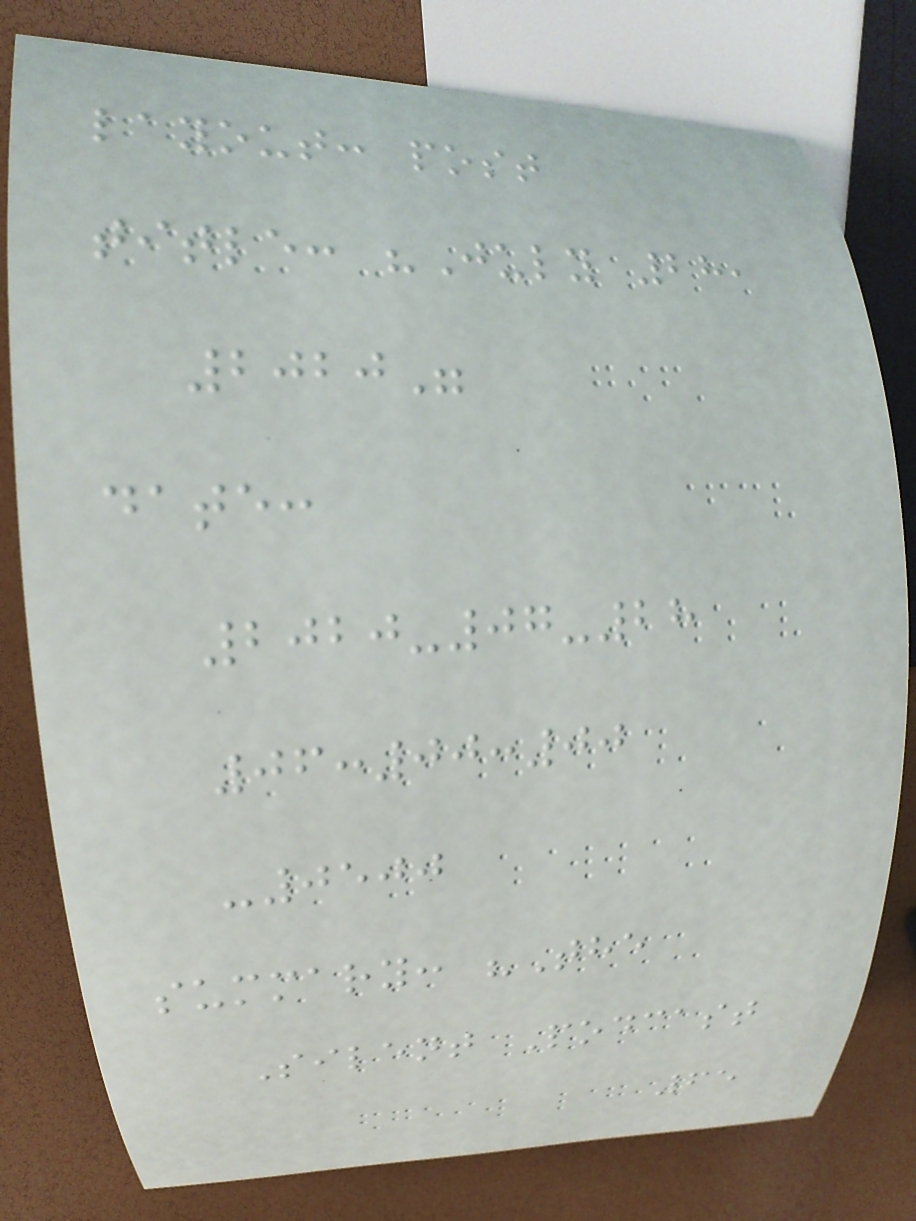layout: post
title: "July 28,
2020"
date:
2020-07-28
06:00:00
-0500
summary: "The
Silent Podcast
65
